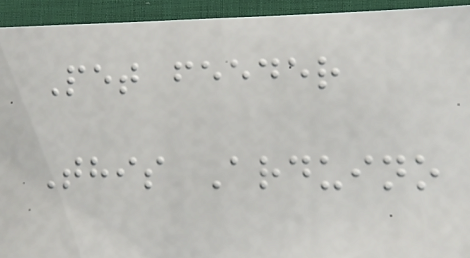Pet feeder
This Arduino
